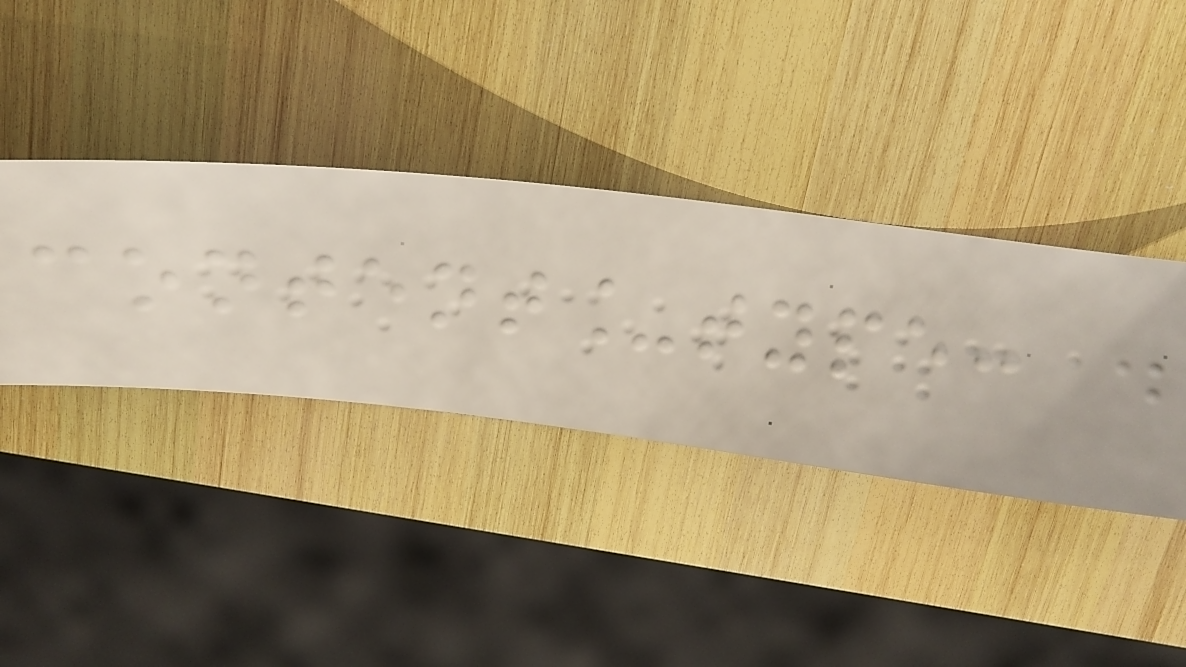content_type:
